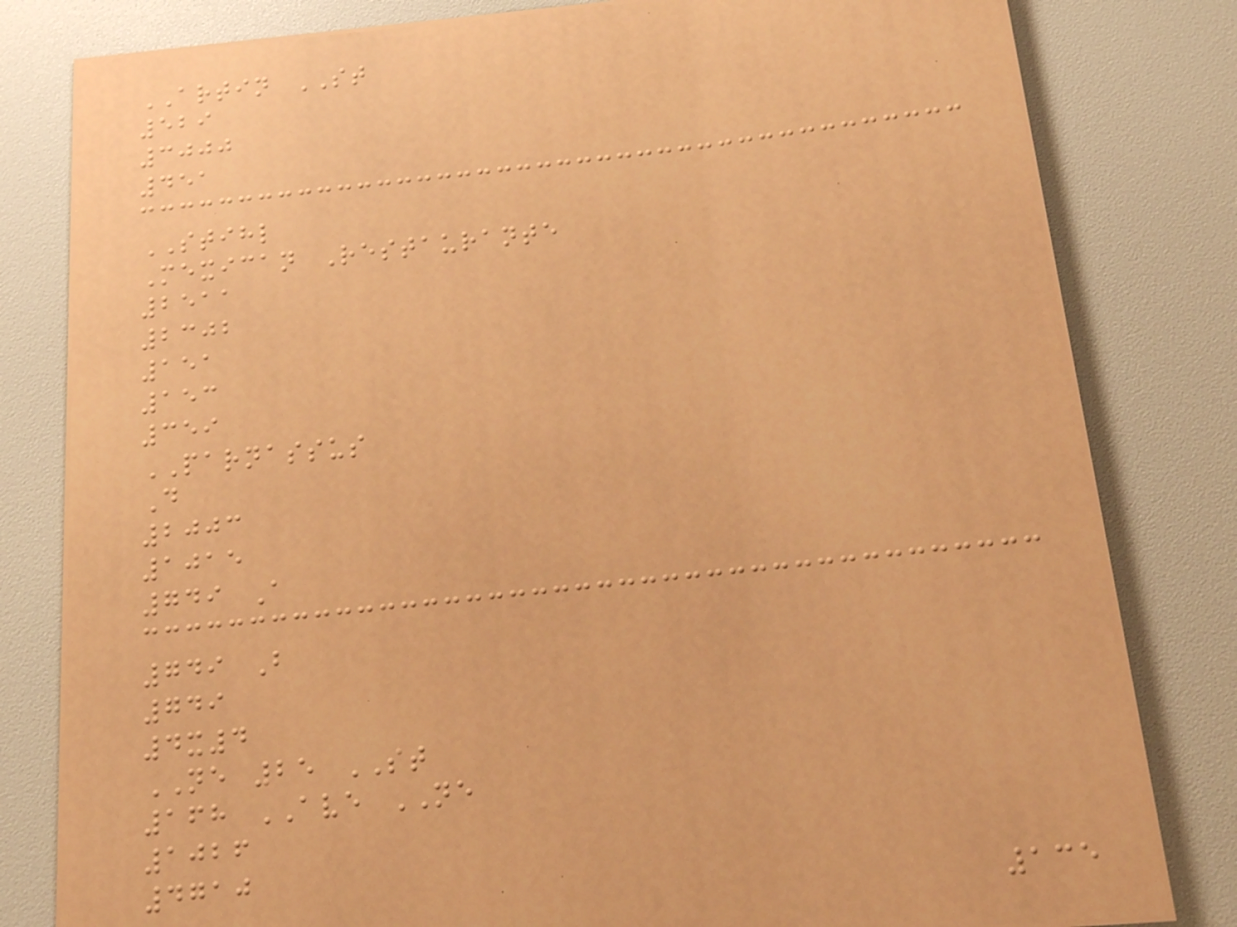ARTIN ST
529
3000
451
STIHL
Mexican Restaurante
2511
2302
151
153
359
PARNASSUS
D
2003
1015
749 A
749 B
749
4x4
NE 25 ST
168 AVE NE
1026
4710
135
